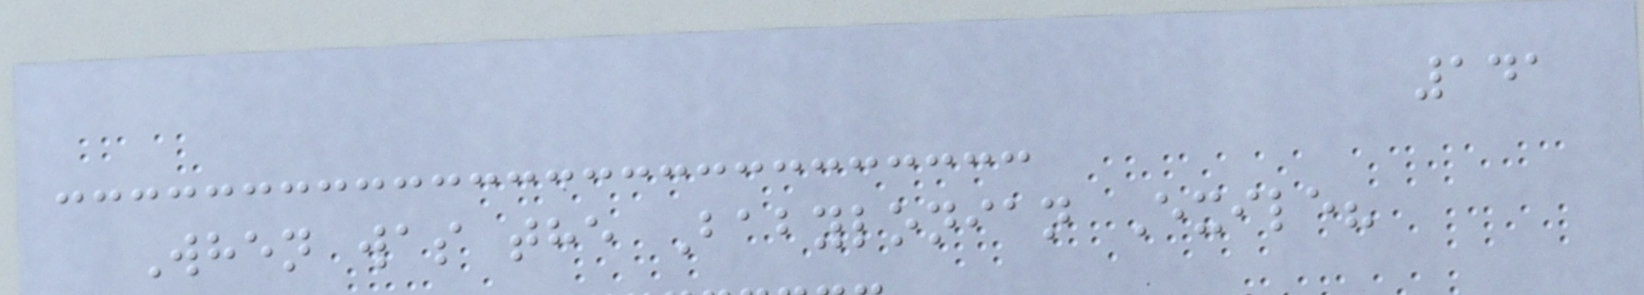141
When was the Babylonian Exile?
